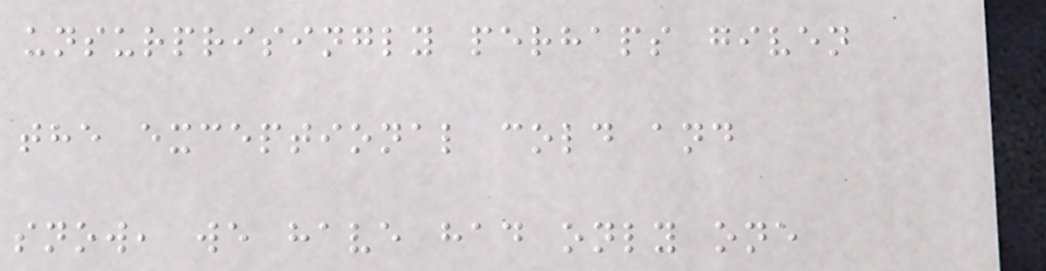unsurprisingly perhaps given
the exceptional cold and
snow, we have had only one
